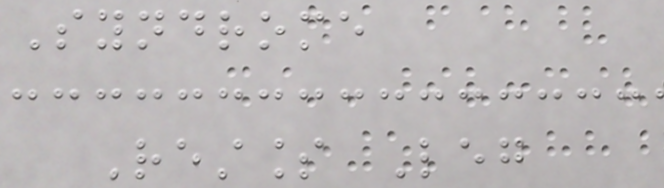Syndrome
Restless Leg
